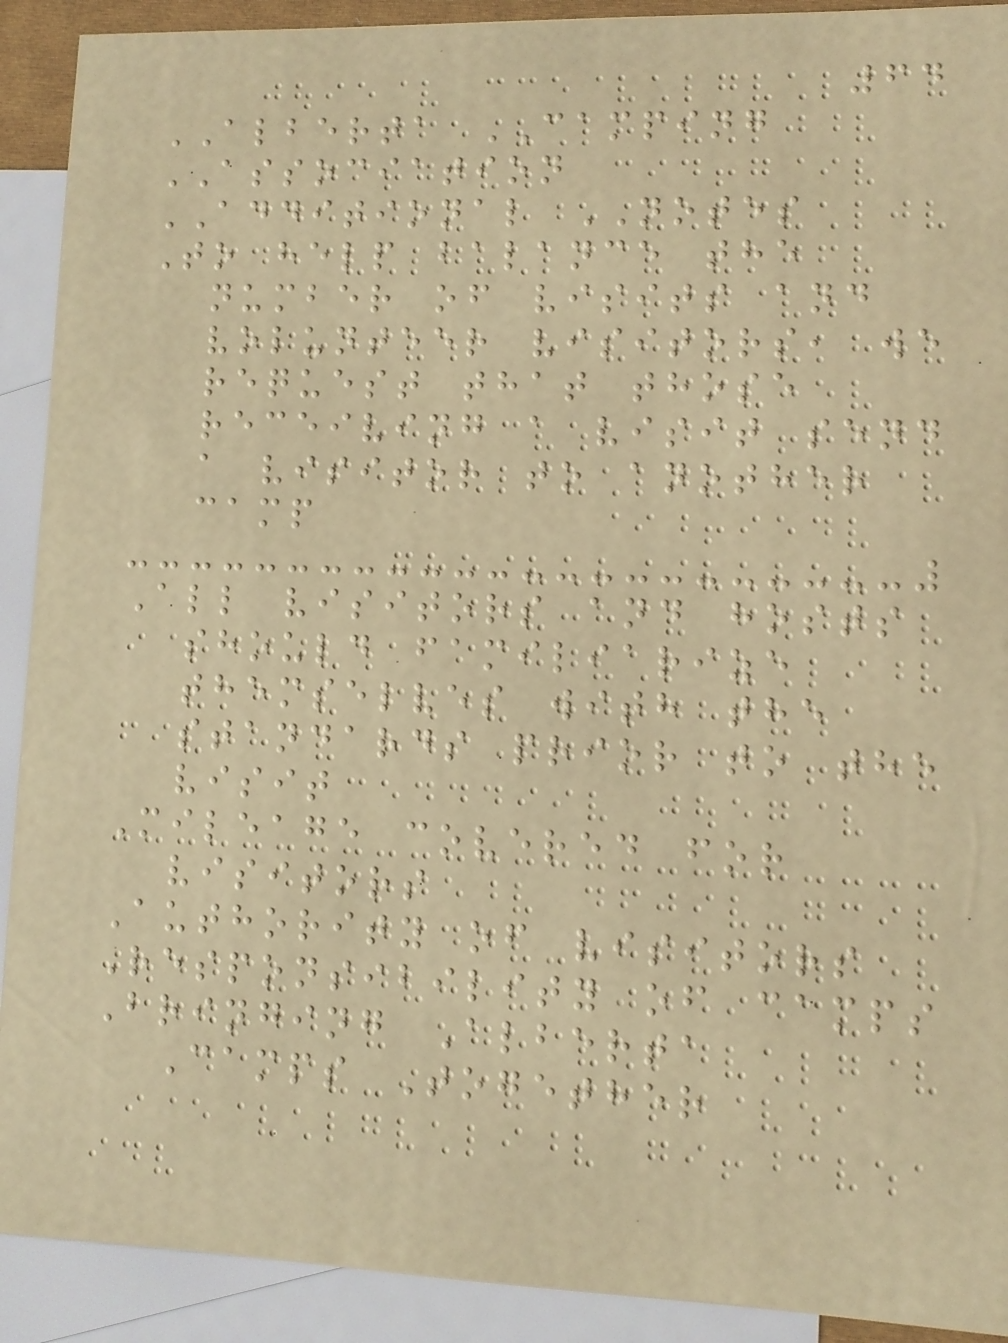64
ALBERTA CAMPING
ASSOCIATION
ADDITIONAL NOTES
To help balance the
number of visits and
volunteer visitors, we
request that those
receiving a visit send
a visitor to another
camp
All visitors and hosts
should familiarize
themselves with the
standards prior to the
visit
Mileage covered for
visitors
Authority of visitors
Responsibility of camps
Bringing Alberta
Camps Together
